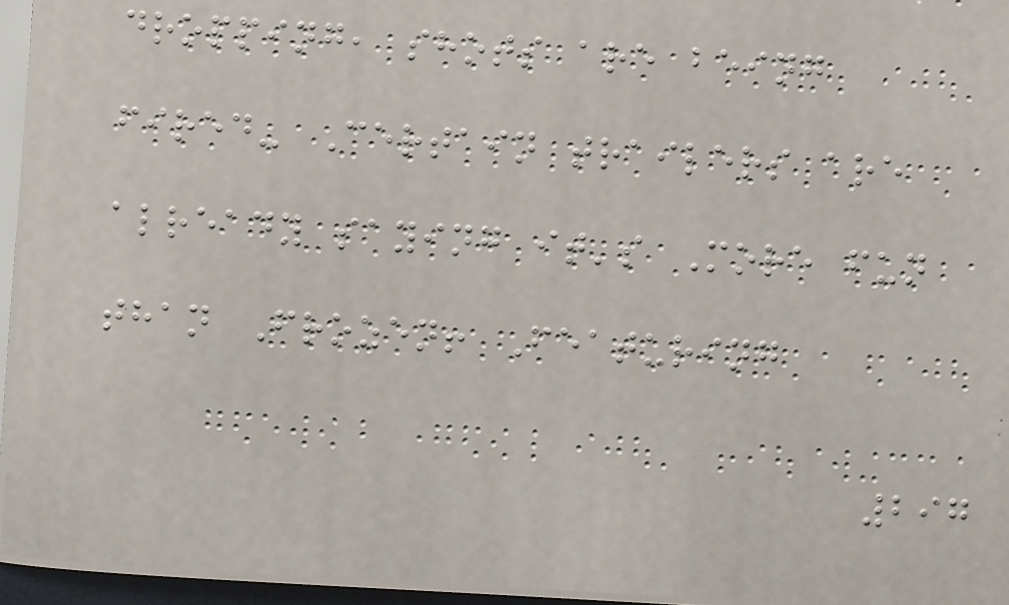dropping, shots are being
fired- Certain trailers are
already saying it's More fun
than Frozen! Featuring
297
